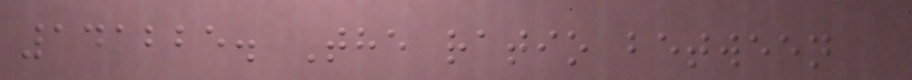141225. The ratio between
